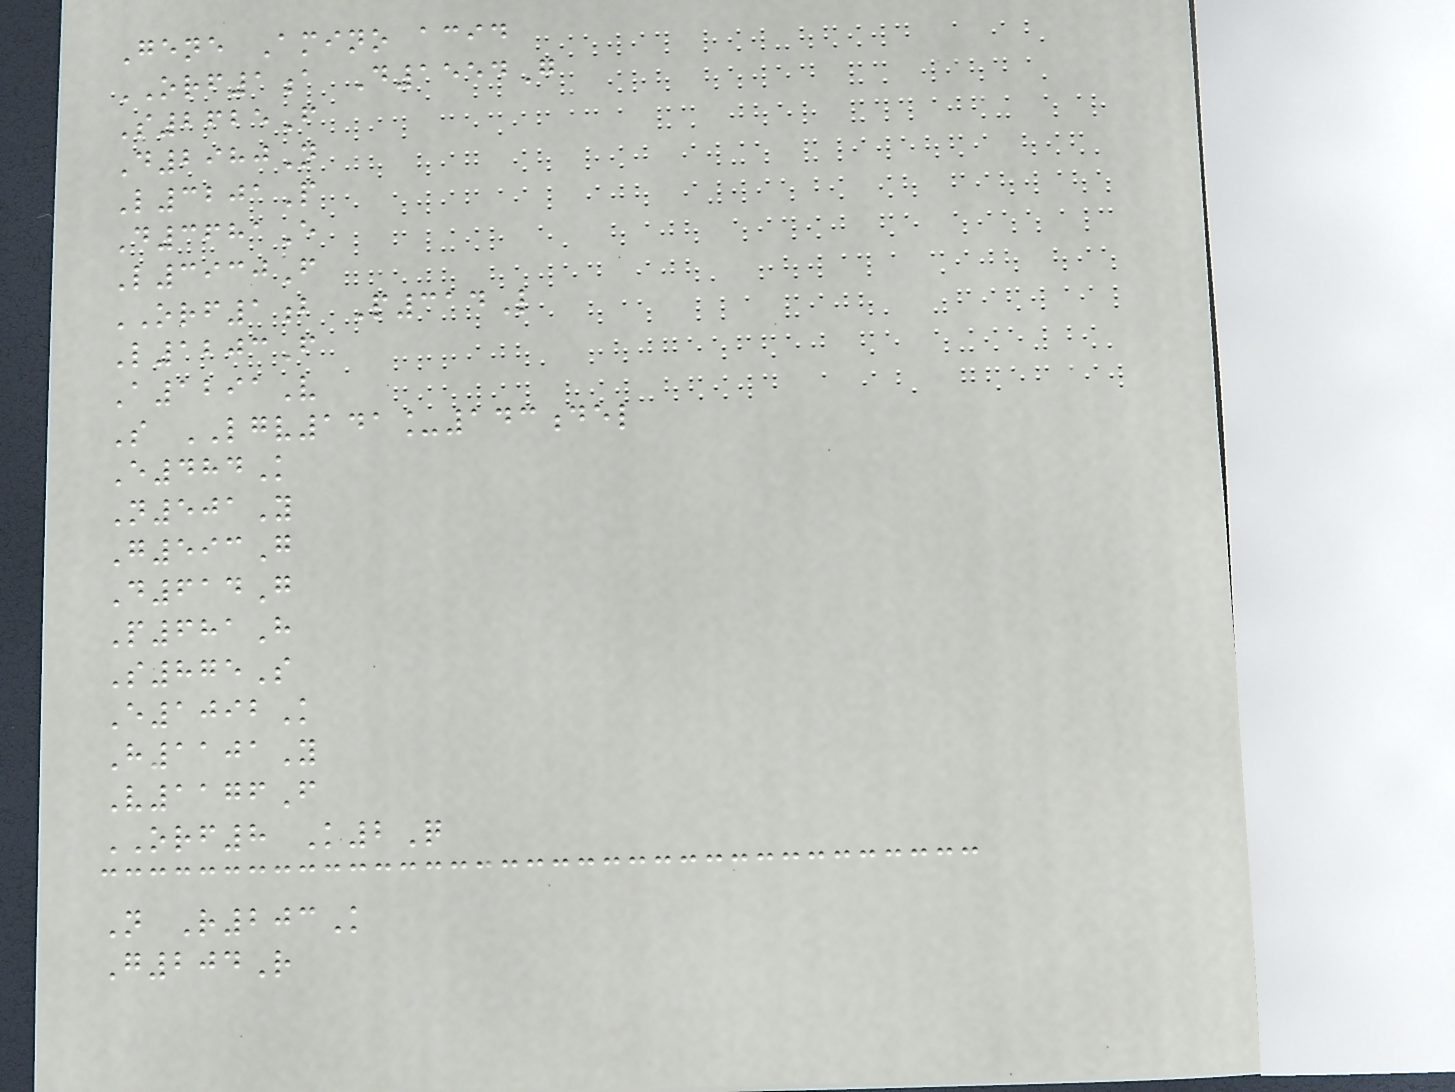Gene Amino acid
ORF1a D1554G
S2625F
D2980N
L3201P
D3681E
L3930F
ORF1b P314L
L1203F
A1291V
S LGV141_143del
E484K
N501Y
G593G
D614G
P681H
S875S
E1092K
H1101Y
V1176F
ORF8 K2Q
N R203K
G204R
